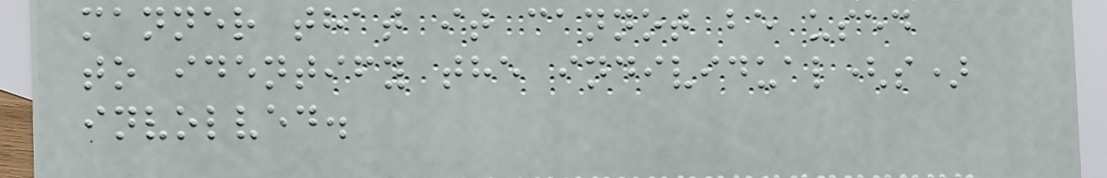manner that it cannot be used
to identify the individual(s)
involved.
